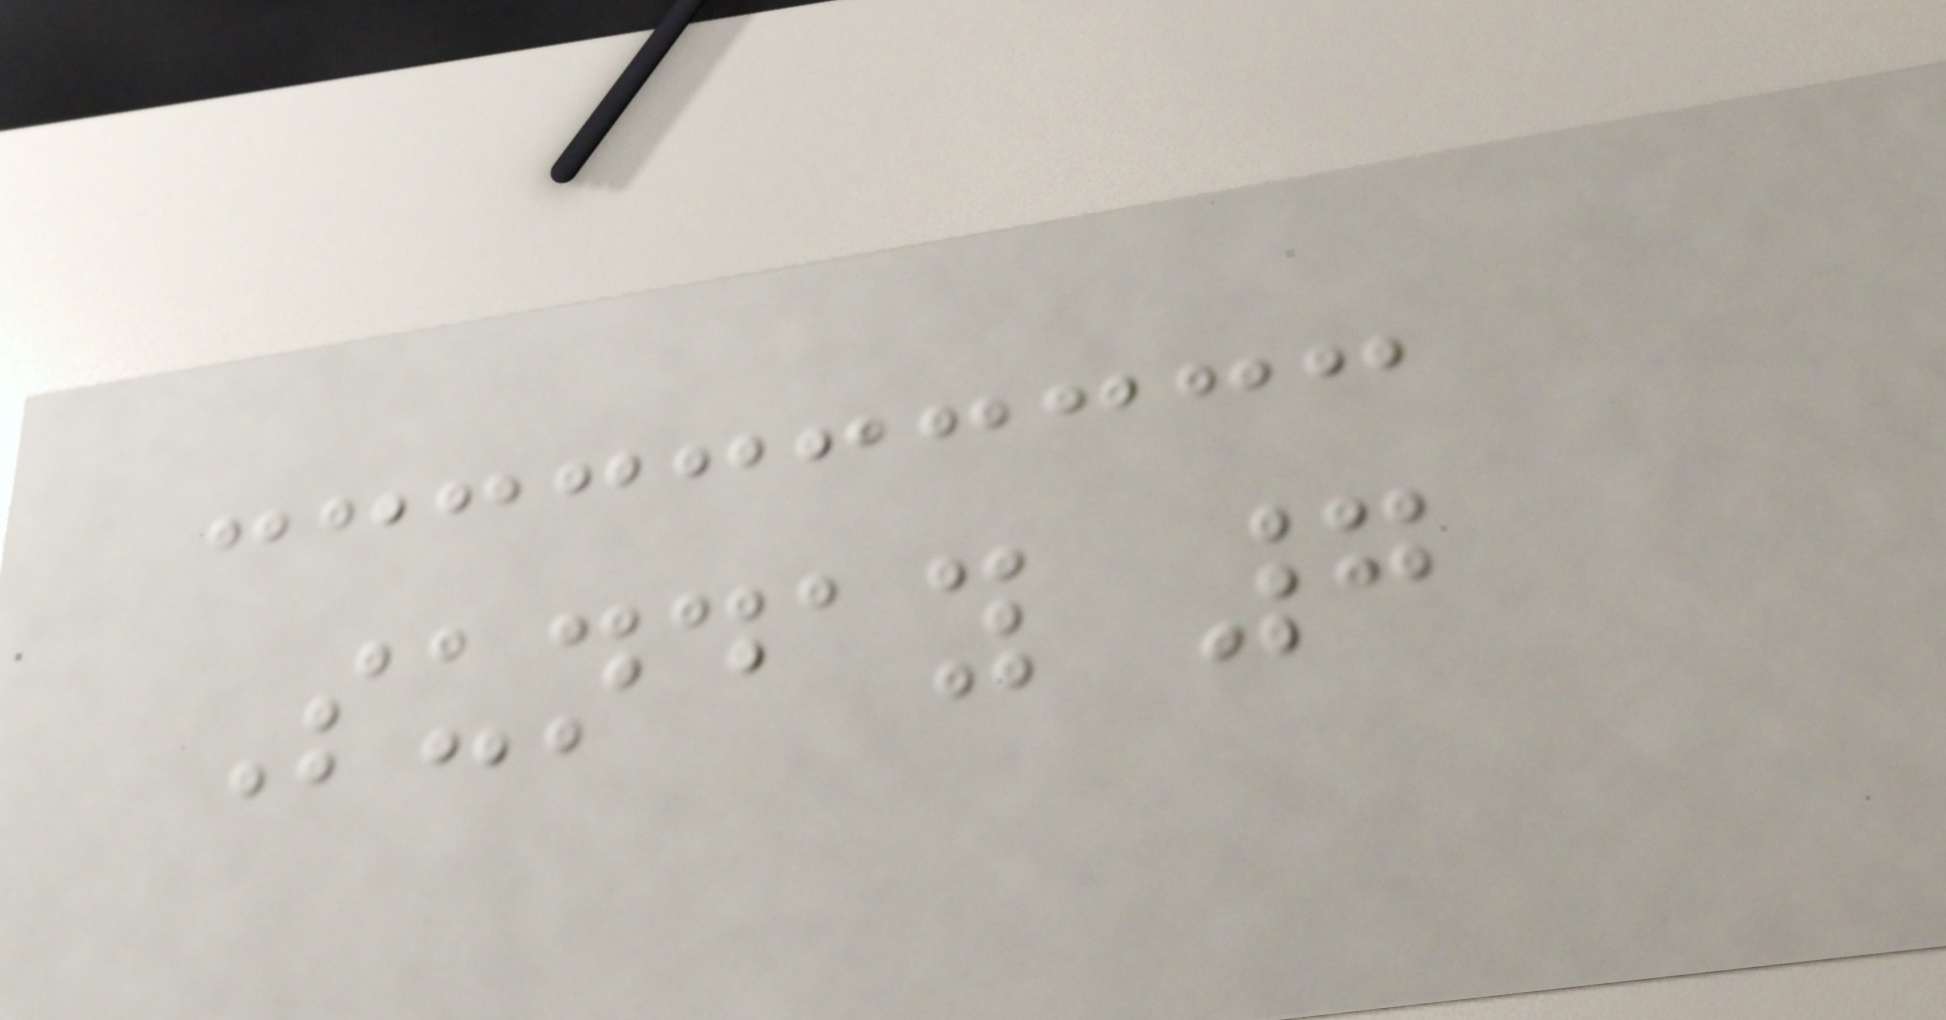Sunday 7
